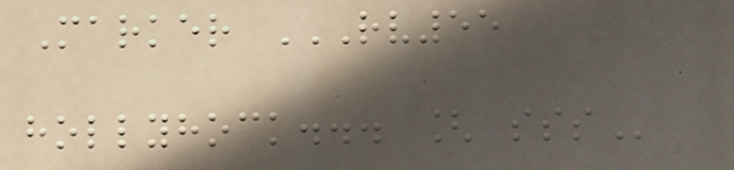Marker RV55
HOLLYHOCK... [ SSS
